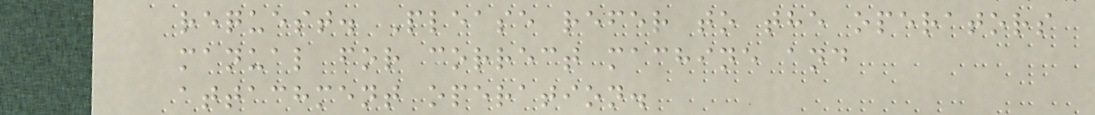request. Please refer to the operators
manual for correct machine and
attachment operation.
